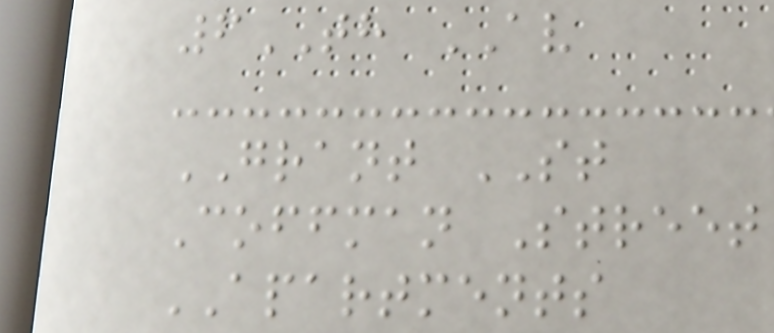6TH AV
GRANT ST
Coffman Street
APARTMENTS
